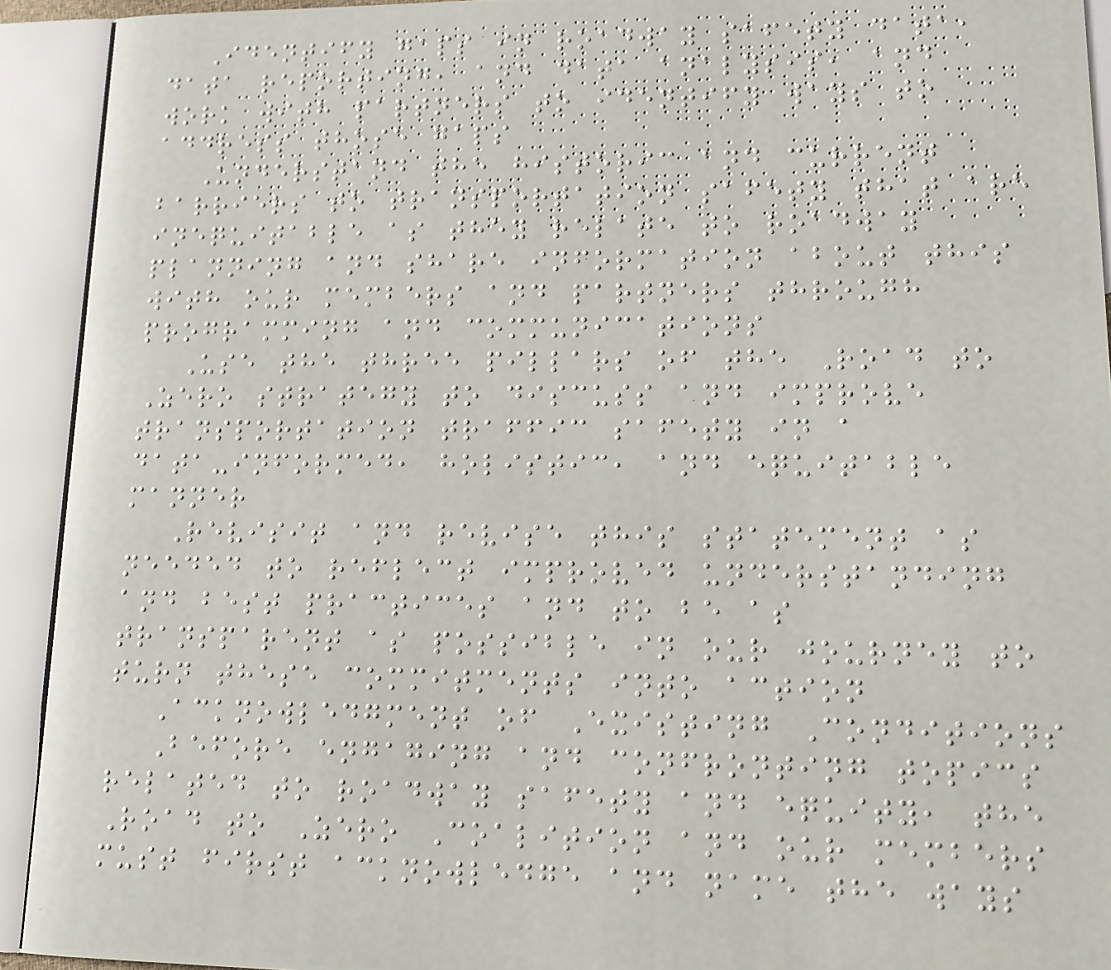Identify gaps in roadway safety data,
data reporting, and data analysis, and
work with partners to identify ways to
address those gaps
Understand the historic and current
barriers to transportation safety that are
inequitable as they relate to roadway
planning and share information about this
with our members and partners through
programming and communications
Use the three pillars of the Road to
Zero strategy to discuss and improve
transportation traffic safety in a
data-informed, holistic, and equitable
manner
Revisit and revise this statement as
needed to reflect improved understanding
and best practices and to be as
transparent as possible in our journey to
turn these commitments into action
Acknowledgment of Existing Conditions
Before engaging and confronting topics
related to roadway safety and equity, the
Road to Zero Coalition and our members
must first acknowledge and name the ways
